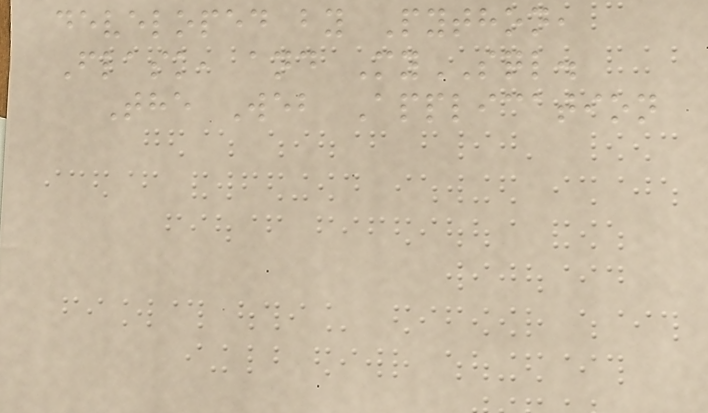developed by Python,
Flask, and MySQL.
The Web Application
